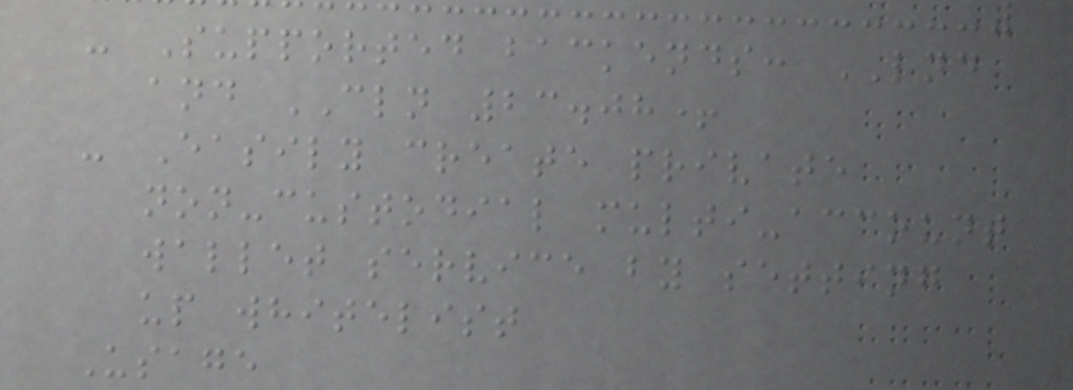- Supported backends: LND
and CLN 23.08+
- Easily create private
non-custodial multi-account
wallet service by setting
up whitelist
Usage
